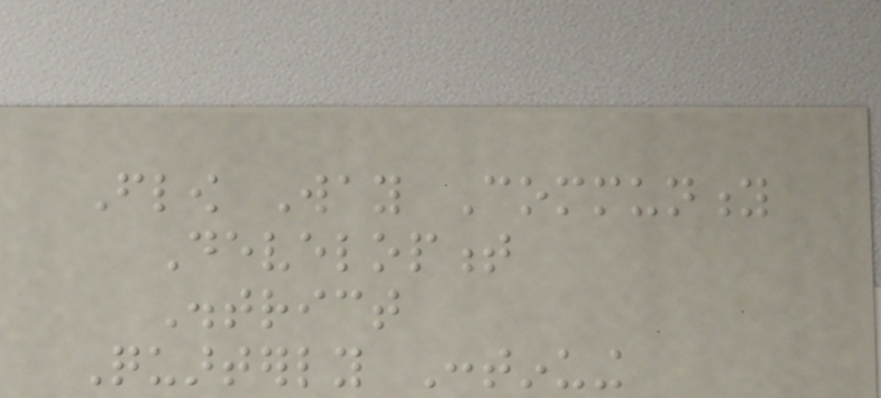Flow Way Community
Development
District
Quarterly Continuing
